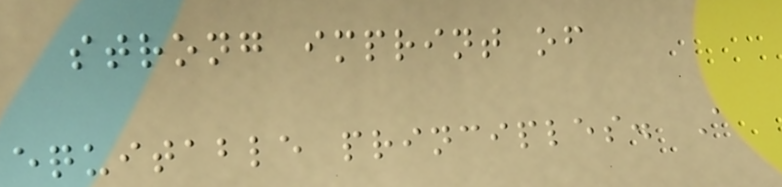strong imprint of
equitable principles. A
